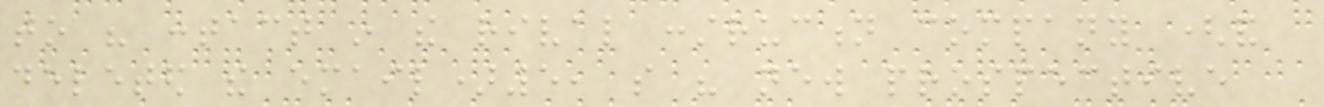to his contact in the rival construction company (and
deleted the email)5, so his new prospective
